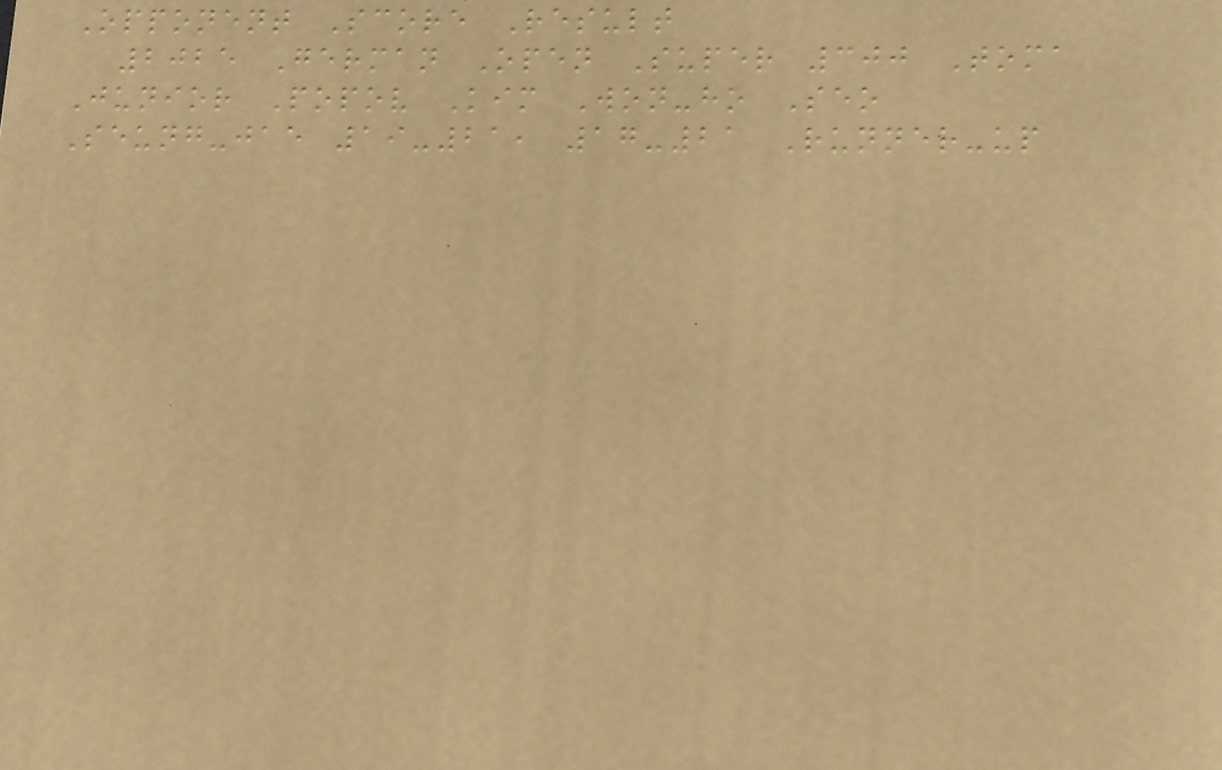Opponent Score Result
2025 German Open Super 300 Toma
Junior Popov Kim Won-ho Seo
Seung-jae 19-21, 17-21 Runner-up
